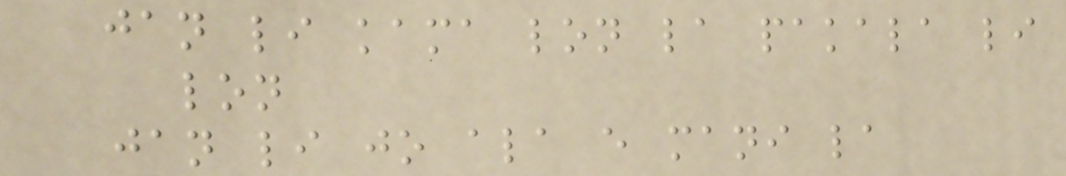jan li kama lon la pakala li
lon
jan li jo ala e mani la
